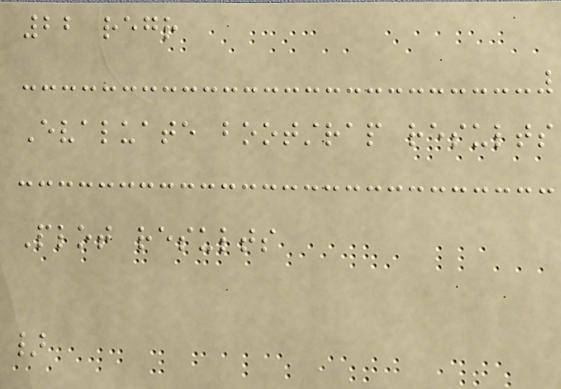22 regr
Evaluate bootstrap results
Plot results
}
